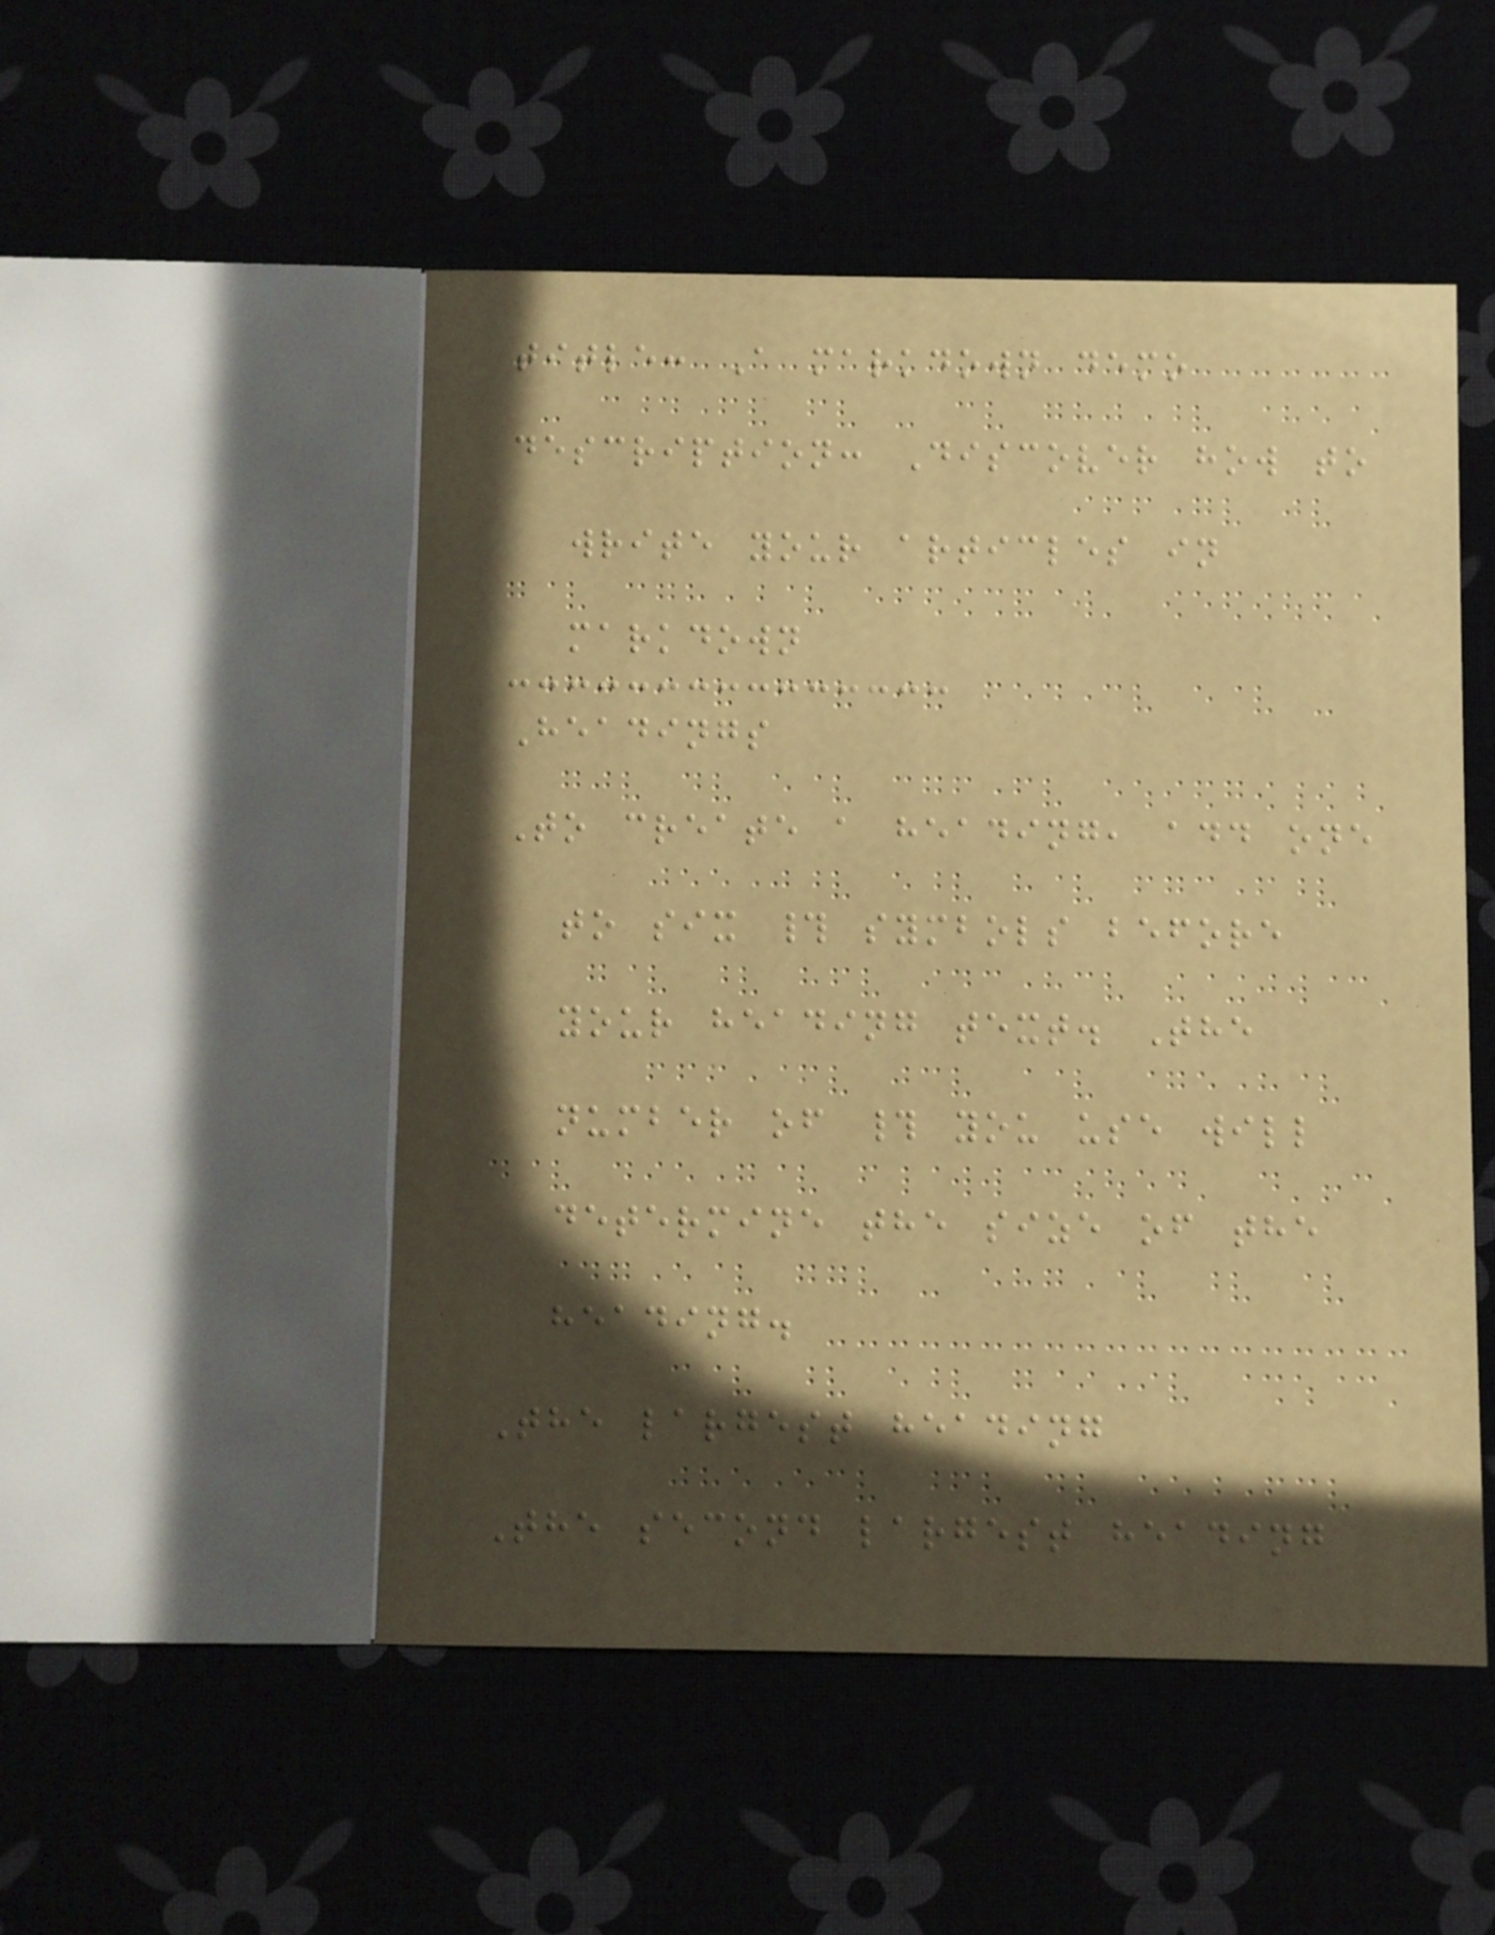title: A markdown demo
description: Discover how to
write your articles in
markdown
Headings
To create a heading, add one
to six # symbols before
your heading text. The
number of # you use will
determine the size of the
heading.
The largest heading
The second largest heading
